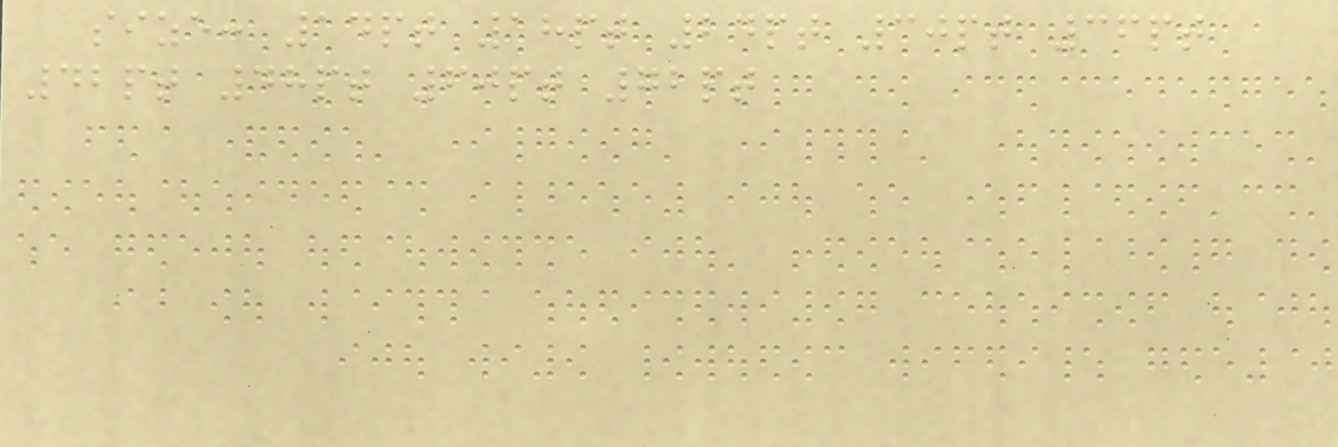size: 14pt 18pt 24pt 30pt 36pt
42pt 48pt 60pt 72pt
